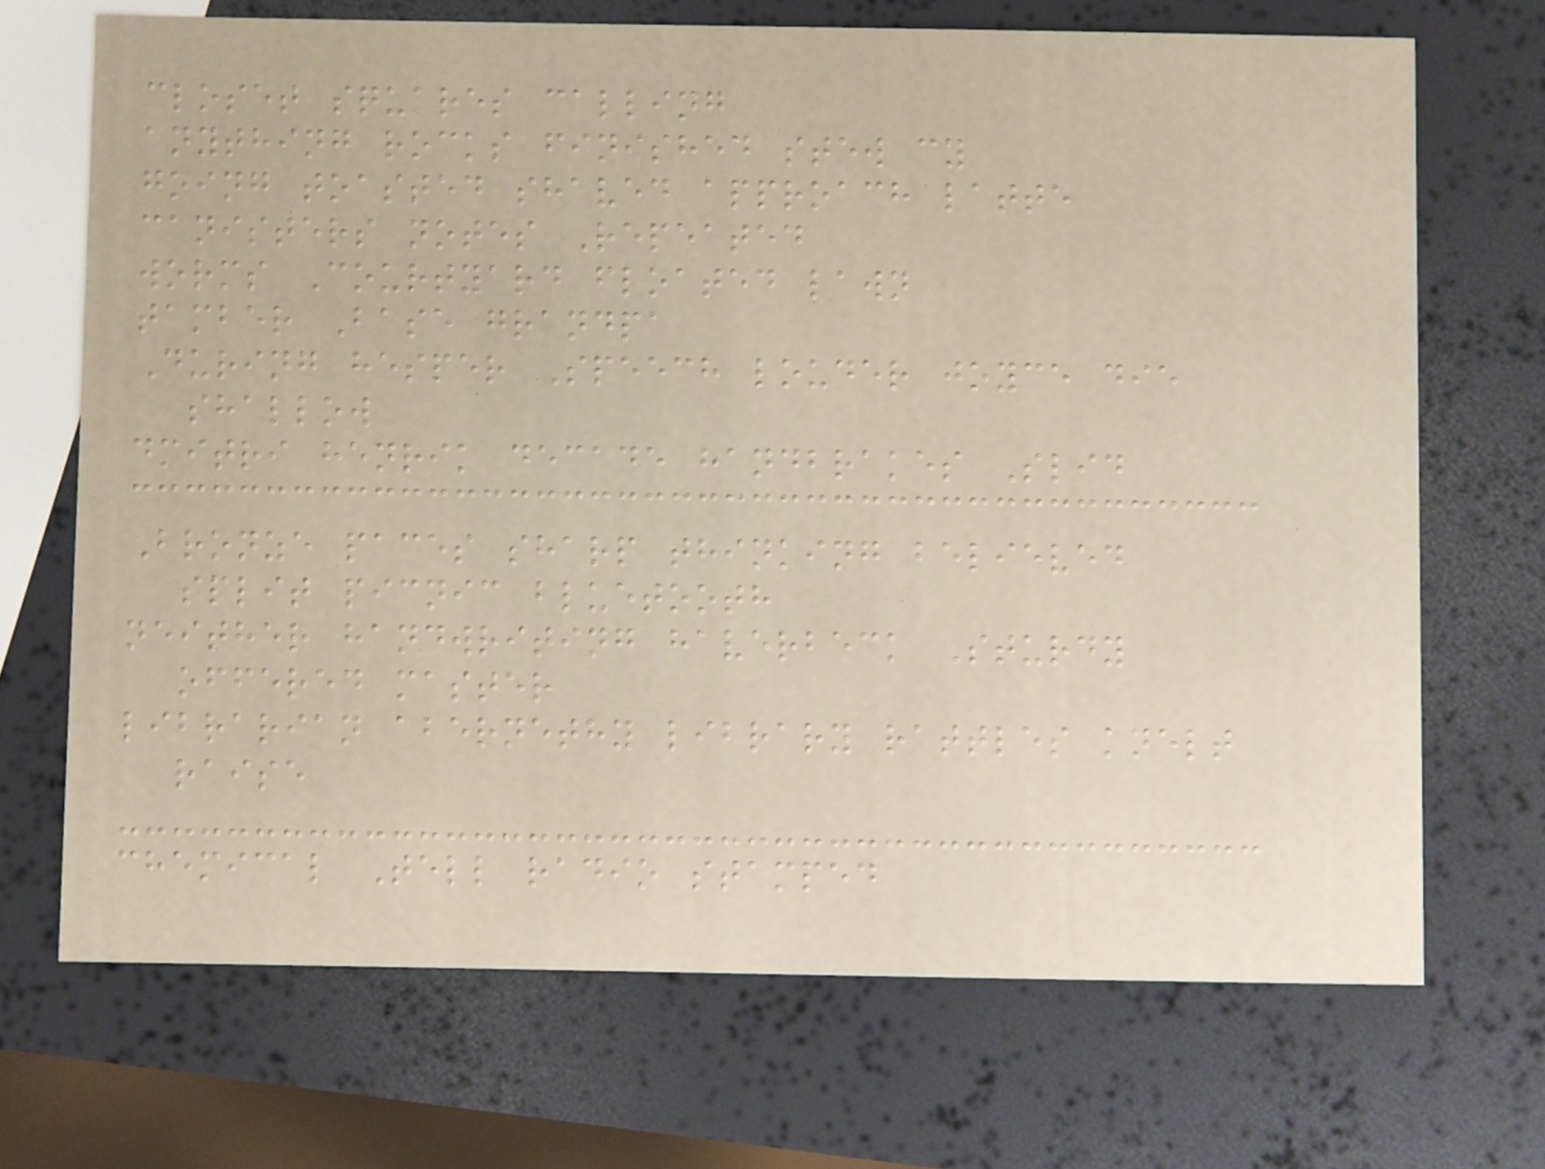closet squares calling
anything rocks finished stew cy
going toasted shaved approach latte
canisters notes Repeated
worms Courtyard floated lawn
tamber Base grandpa
During hesper Speech louder joyce die
shallow
dmitri henrik decade handbrakes Slid
Bronze paces sharp thinking believed
split picnic bluetooth
neither handwriting haverbeck Sturdy
offered master
librarian abernethy library rattles knelt
raise
chemical Tell radio stamped
